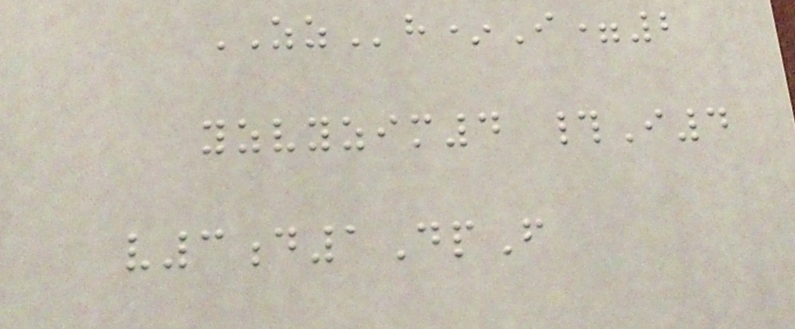ZZh*I=2
yzvyzim4 #I4
v3d1DpF
